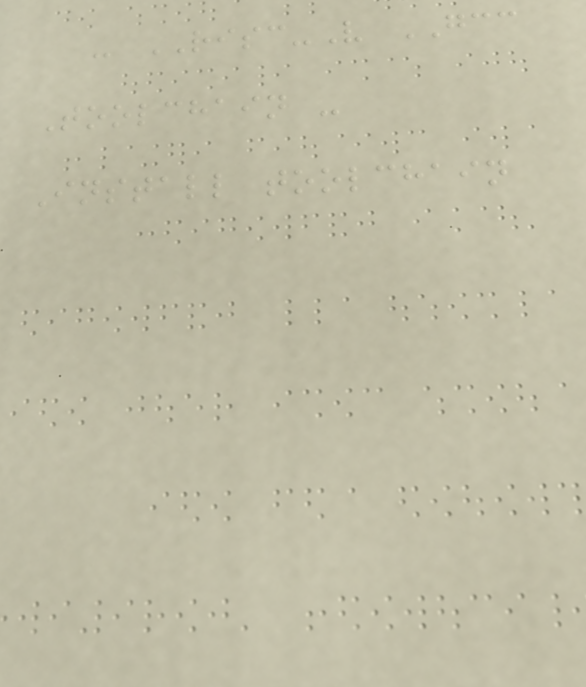- RISC-V GCC
Toolchain -
Install toolchain
